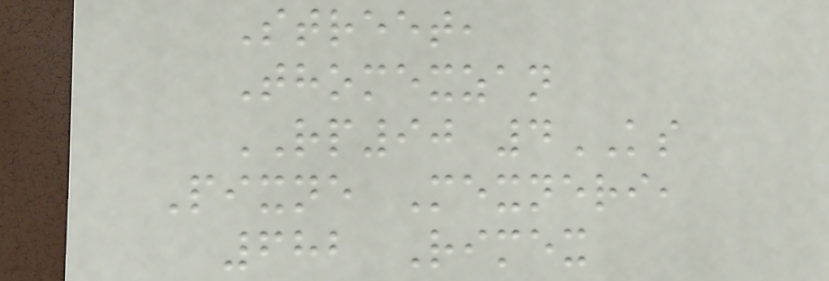Street,
Thomexzan
RP90 4KS
Pixne Mexneri,
682 Rimex
